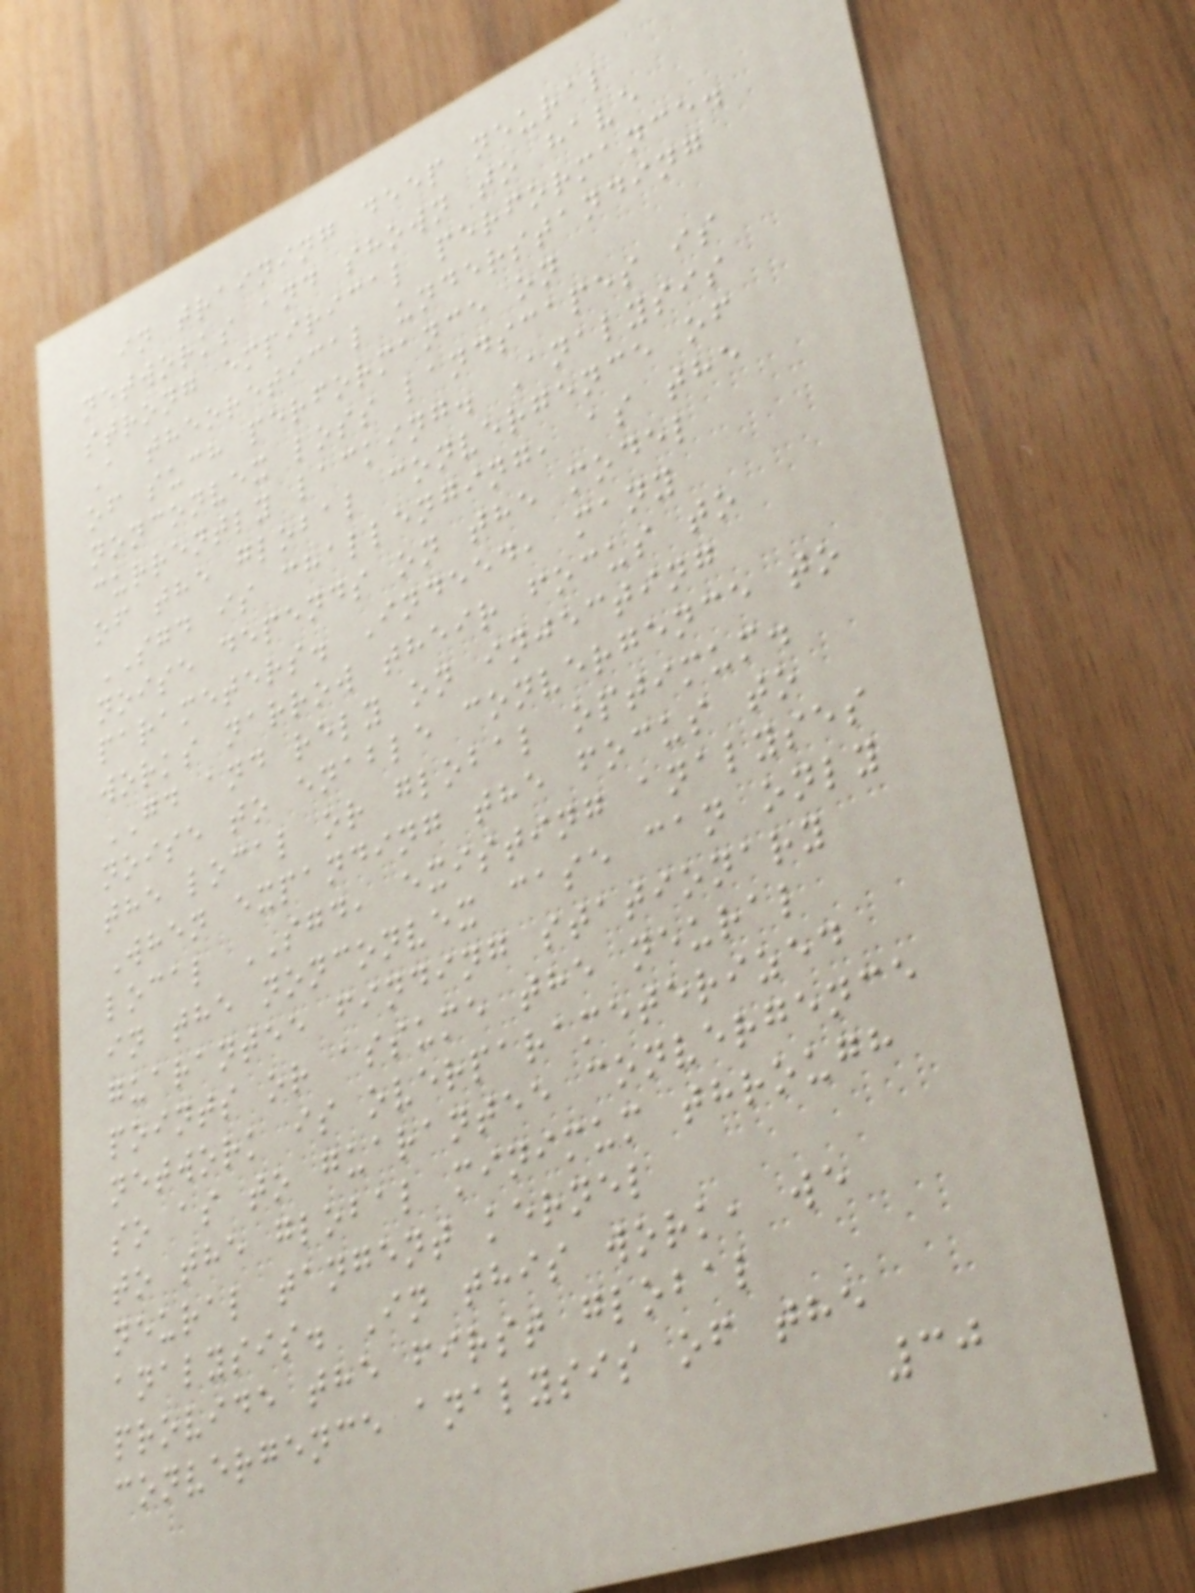in training deep neural
networks and shown to have
strong empirical performance.
A theoretical understanding
of such performance on
nonconvex loss landscapes is
currently lacking. Analysis
of the global convergence of
SGD is challenging, as the
noise depends on the model
parameters. Indeed, many
works narrow their focus to
GD and rely on injecting
noise to enable convergence to
the local or global optimum.
When expanding the focus to
local SGD, existing analyses
in the nonconvex case can only
guarantee finding stationary
points or assume the neural
network is overparameterized
so as to guarantee convergence
to the global minimum through
neural tangent kernel
analysis. In this work, we
provide the first global
convergence analysis of the
30
